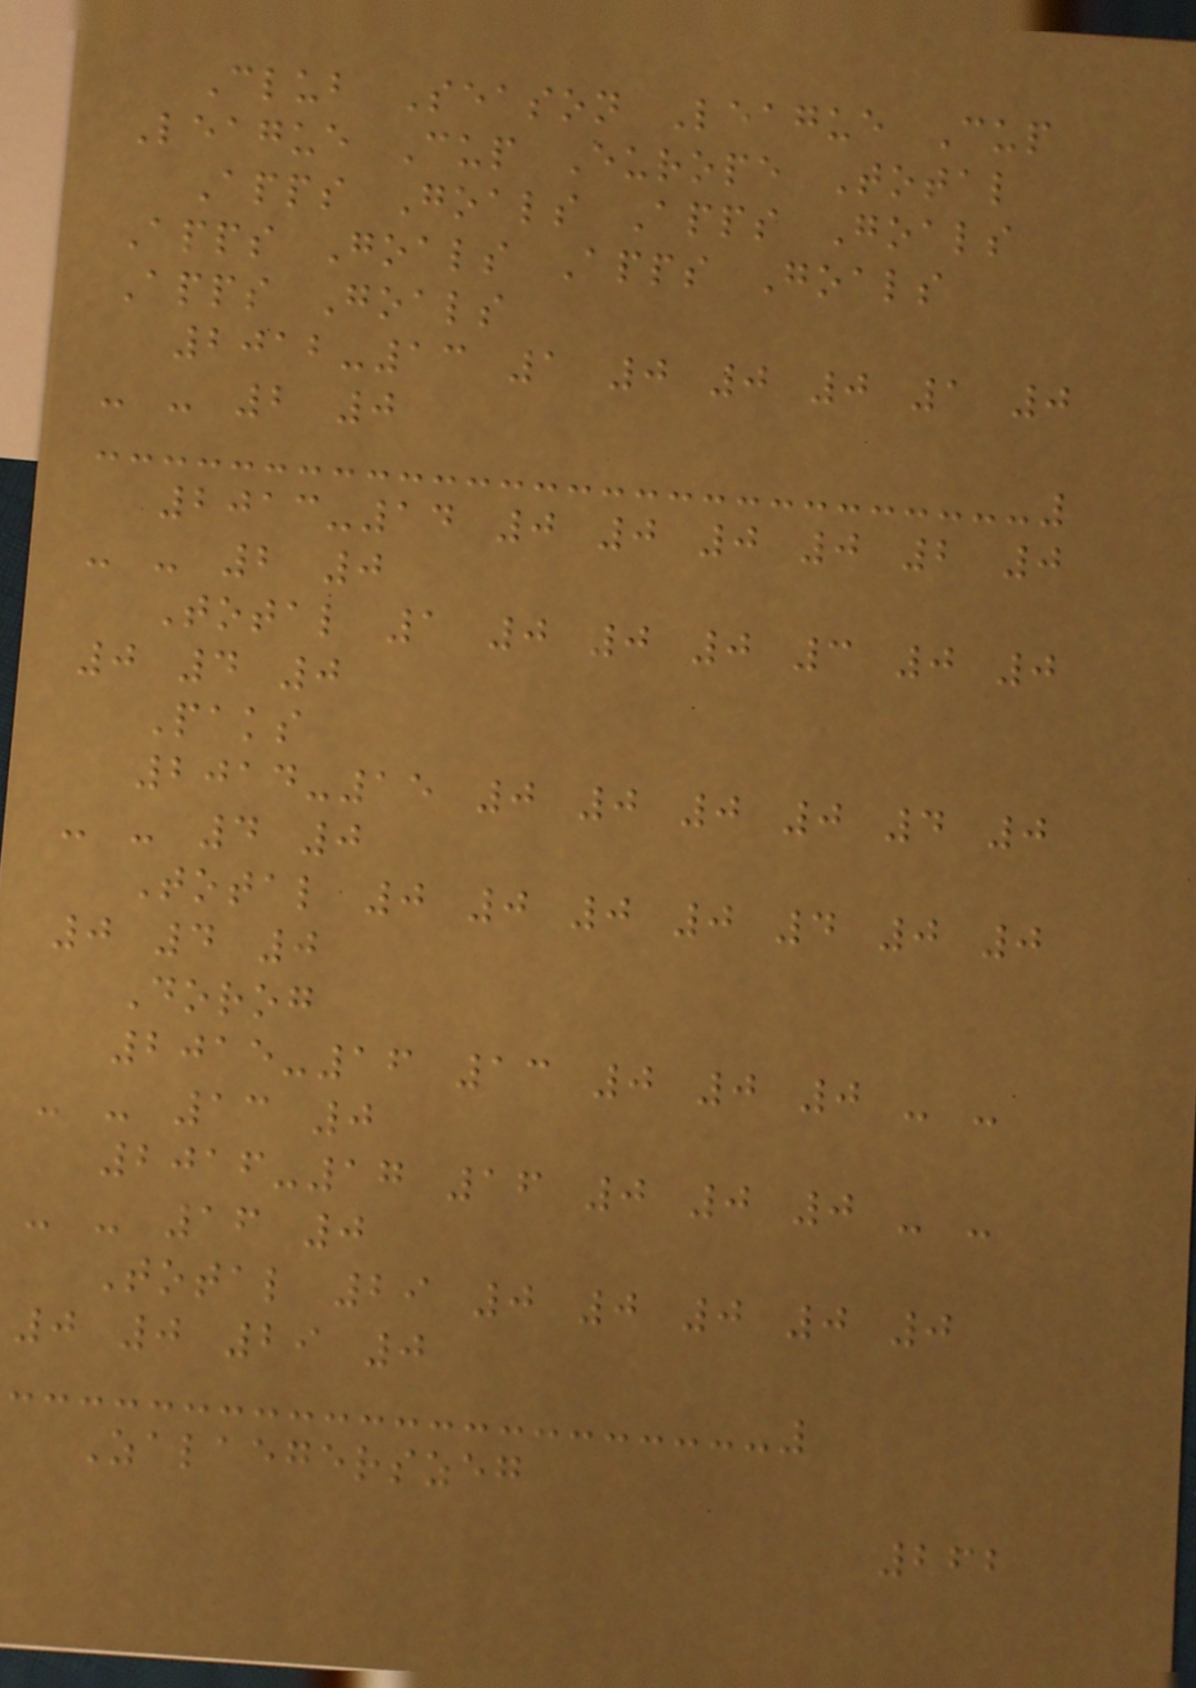Club Season League Cup
League Cup Europe Total
Apps Goals Apps Goals
Apps Goals Apps Goals
Apps Goals
2012-13 1 0 0 0 1 0
- - 2 0
2013-14 0 0 0 0 2 0
- - 2 0
Total 1 0 0 0 3 0 0
0 4 0
Paks
2014-15 0 0 0 0 4 0
- - 4 0
Total 0 0 0 0 4 0 0
0 4 0
Dorog
2015-16 13 0 0 0 - -
- - 13 0
2016-17 16 0 0 0 - -
- - 16 0
Total 29 0 0 0 0 0
0 0 29 0
Zalaegerszeg
262
